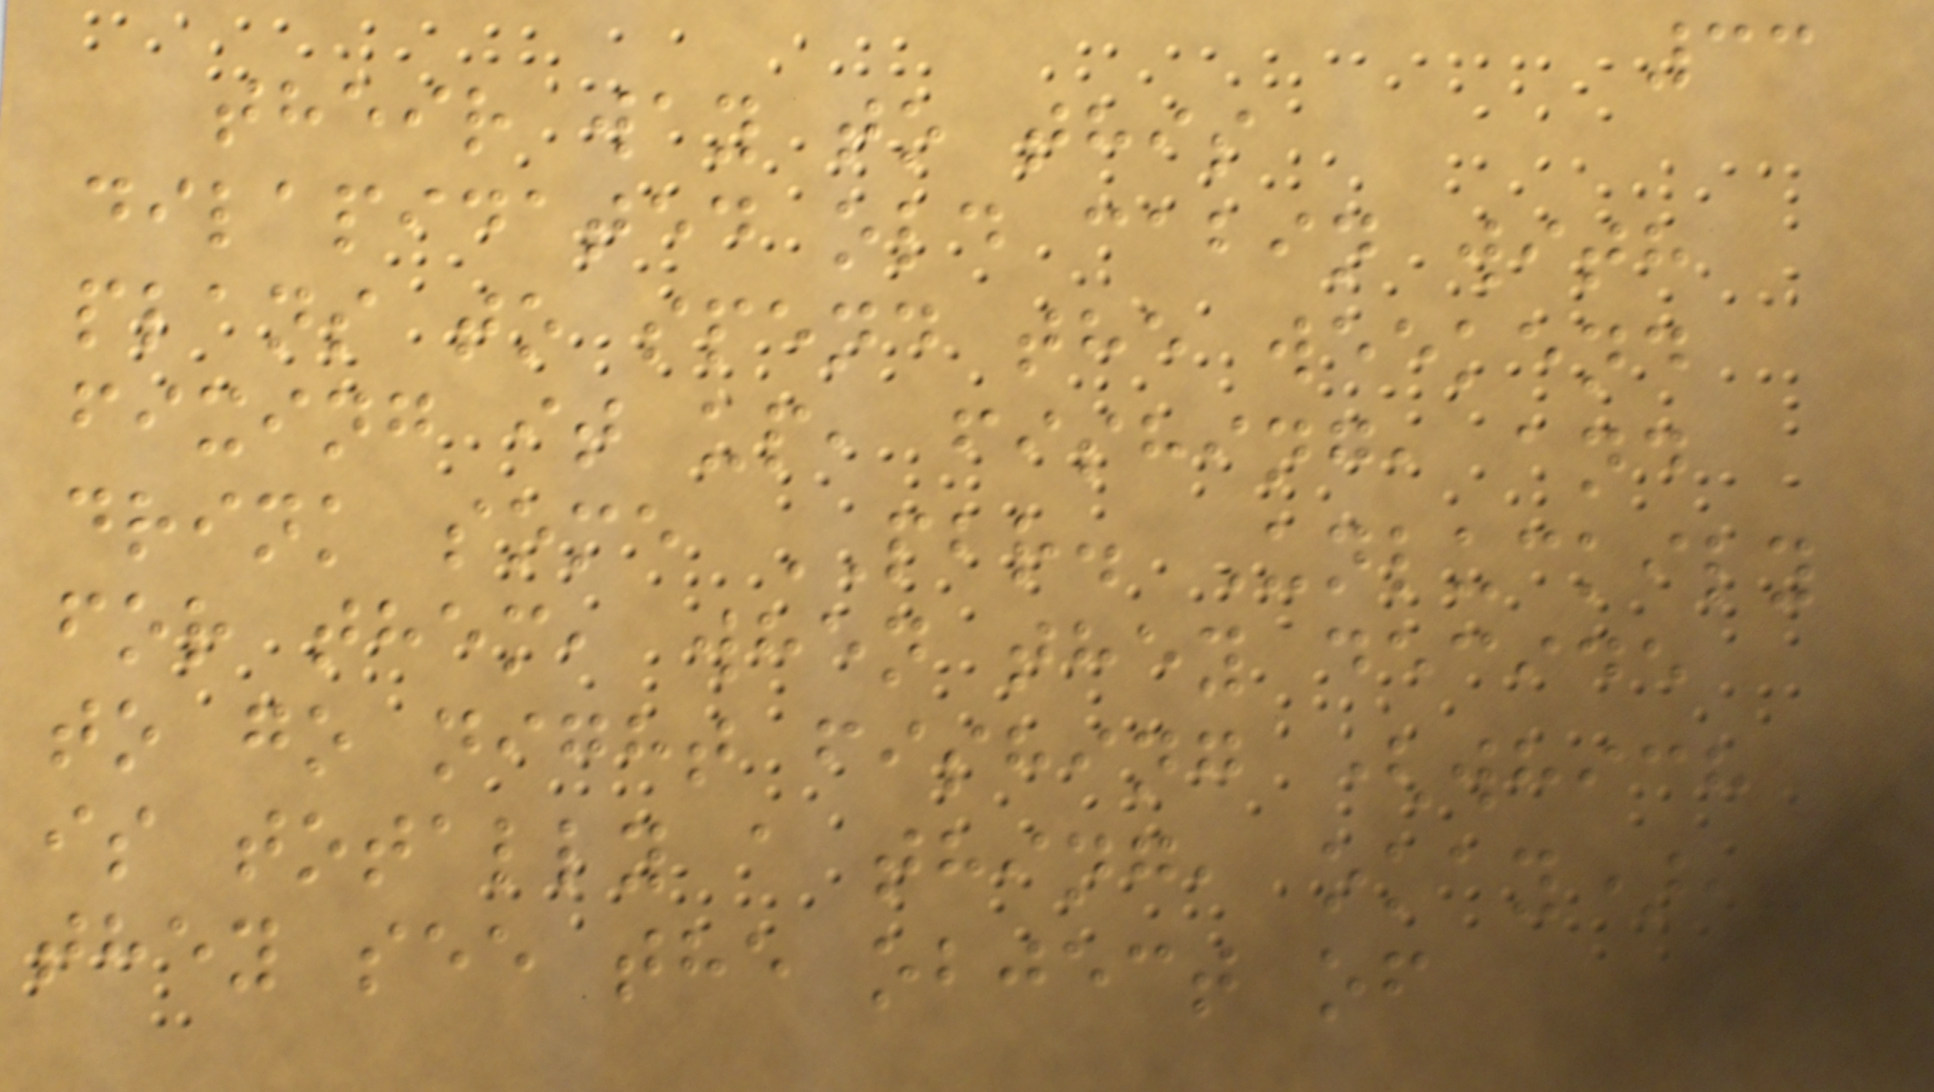33
their way to this
dilapidated old cabin with
plans to spend the weekend
fixing it up, fishing, and
drink some PBR. Unluckily
for them, when they decide
to go night fishing (which
is totally a thing, okay),
they see the object of
